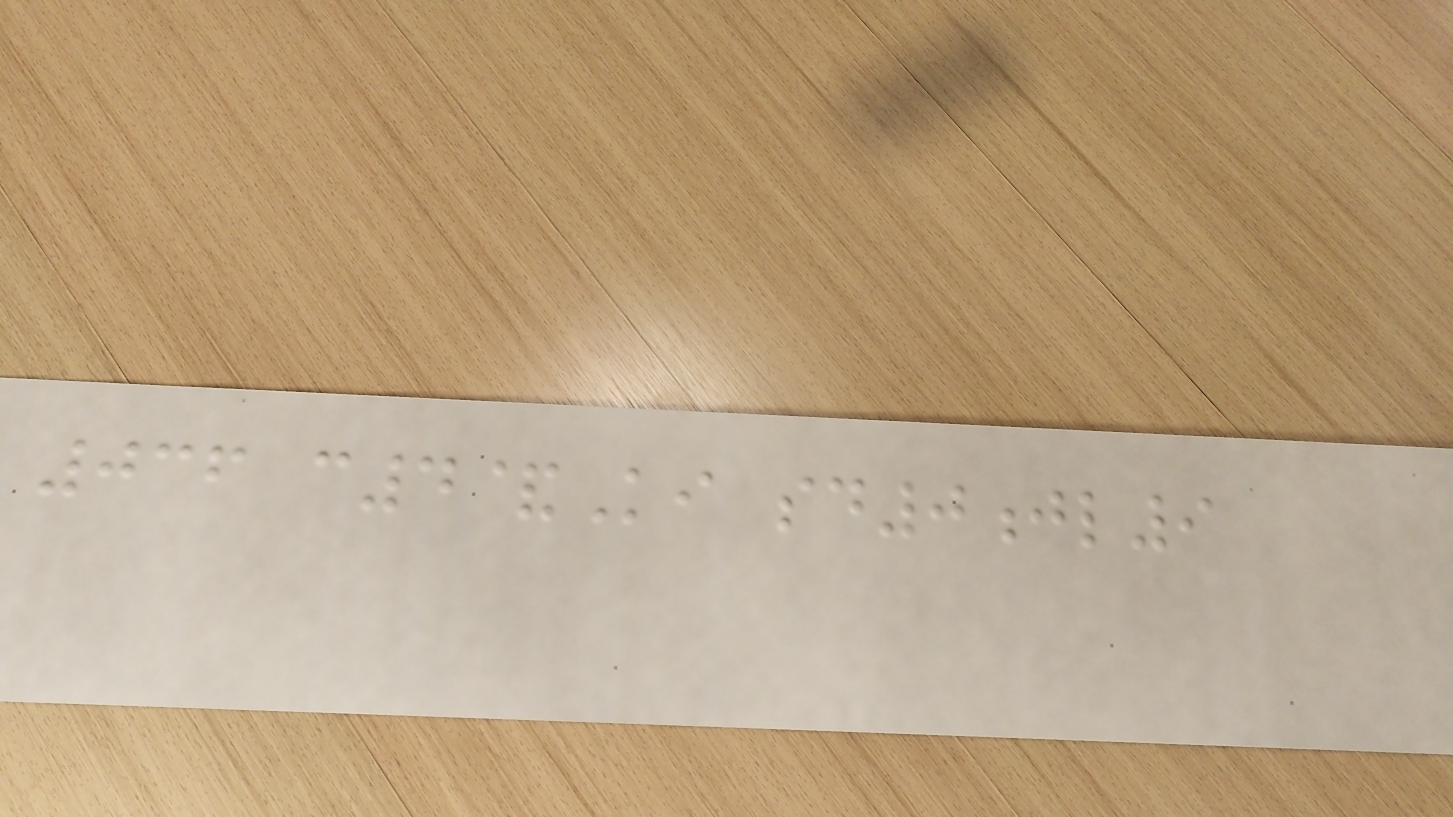036 c4&Ki sd0jl9
